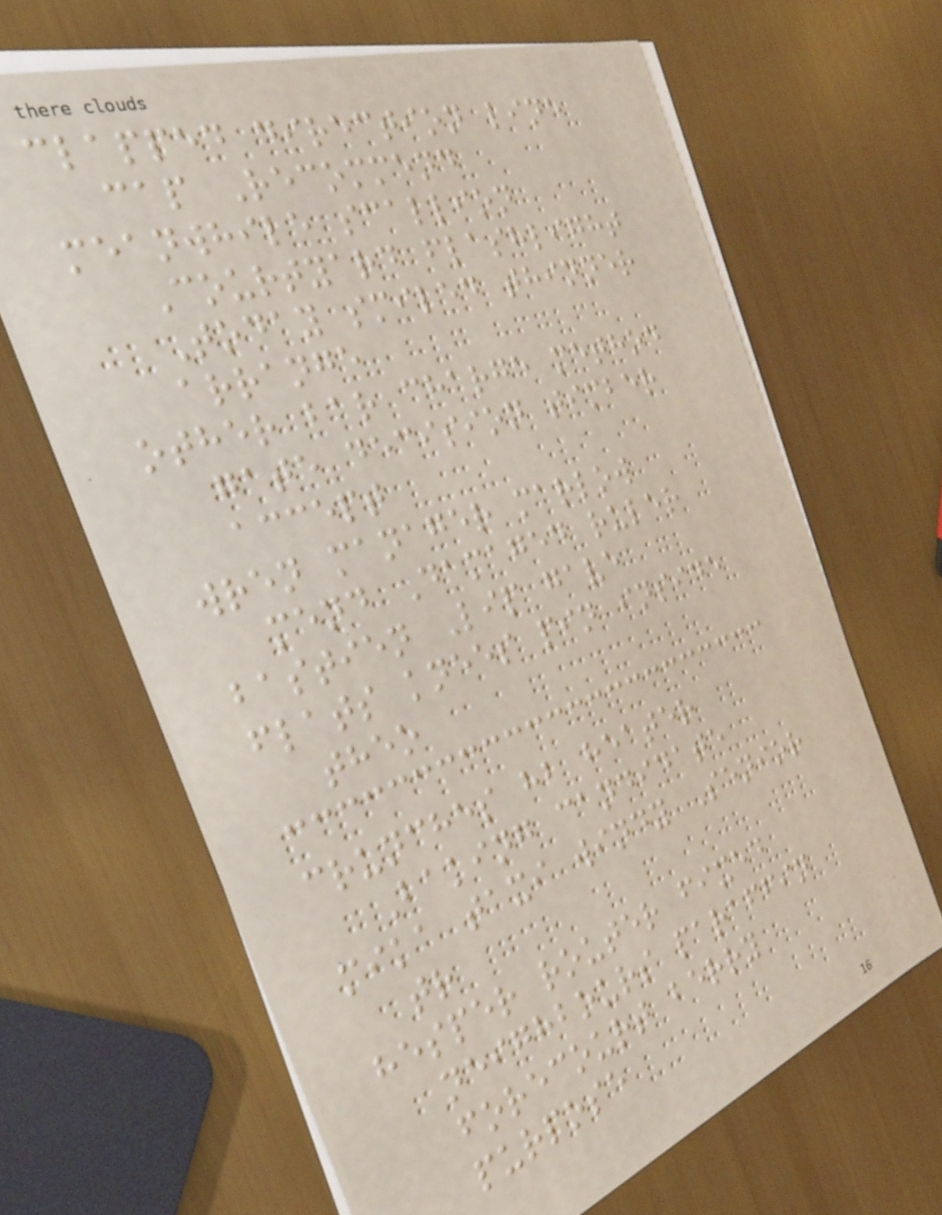clapped direction line
cap Recommend
meanwhile scallion
Courtyard flashlight
Today smiled thinner
arrange
other bar charge method
gate decision timber
accept
wren manager marlow
mend Damaged ruler
bastien Lip gave
flats knees pin inside
theo
crunches hb heater
Baking candidate
mika taxi windy Senior
tr
hesper router fixed
neighbours paraffin
forecourt berry
purpose
